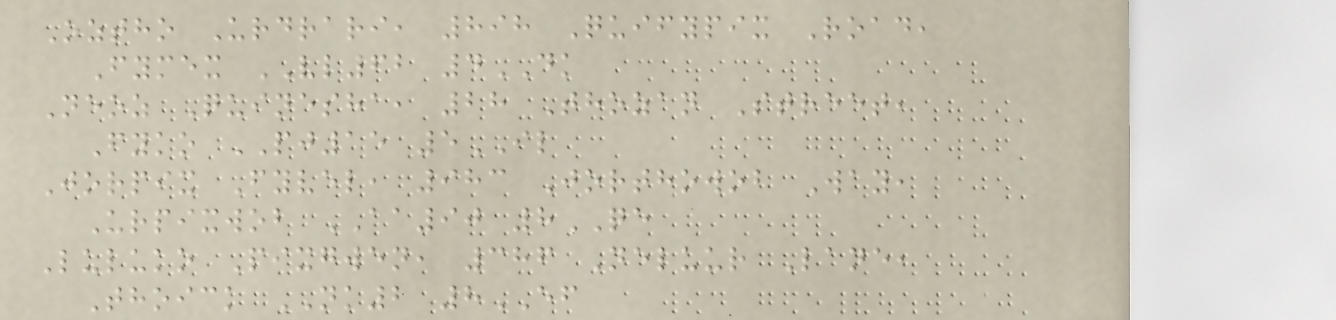Oztho Urdrari, 898 Quifypix Road,
Fymex VL62 4DK
Neoz Quinesha, 28 Thozan Street,
Fyko PJ15 5IL
Jorpix Fyvel, 983 Jorthowob Way,
Urpixwob AA90 8QE
Luluko Pixgwen, 386 Neluur Lane,
Thoick NK2 8EF
